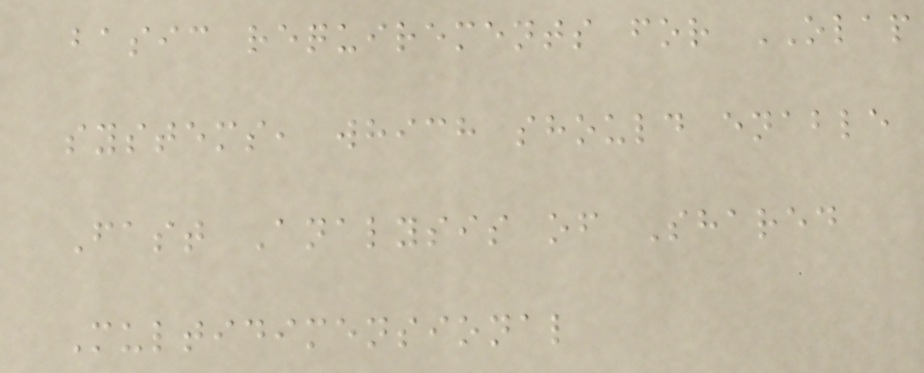basic requirements for OLAP
systems, which should enable
Fast Analysis of Shared
Multidimensional
